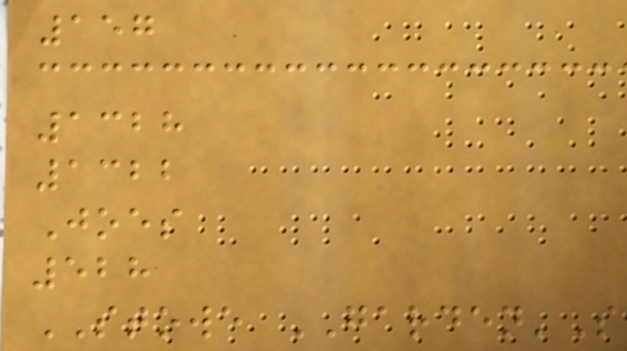157
1328
1322
Joes
528
STOWE GARDEN'S
